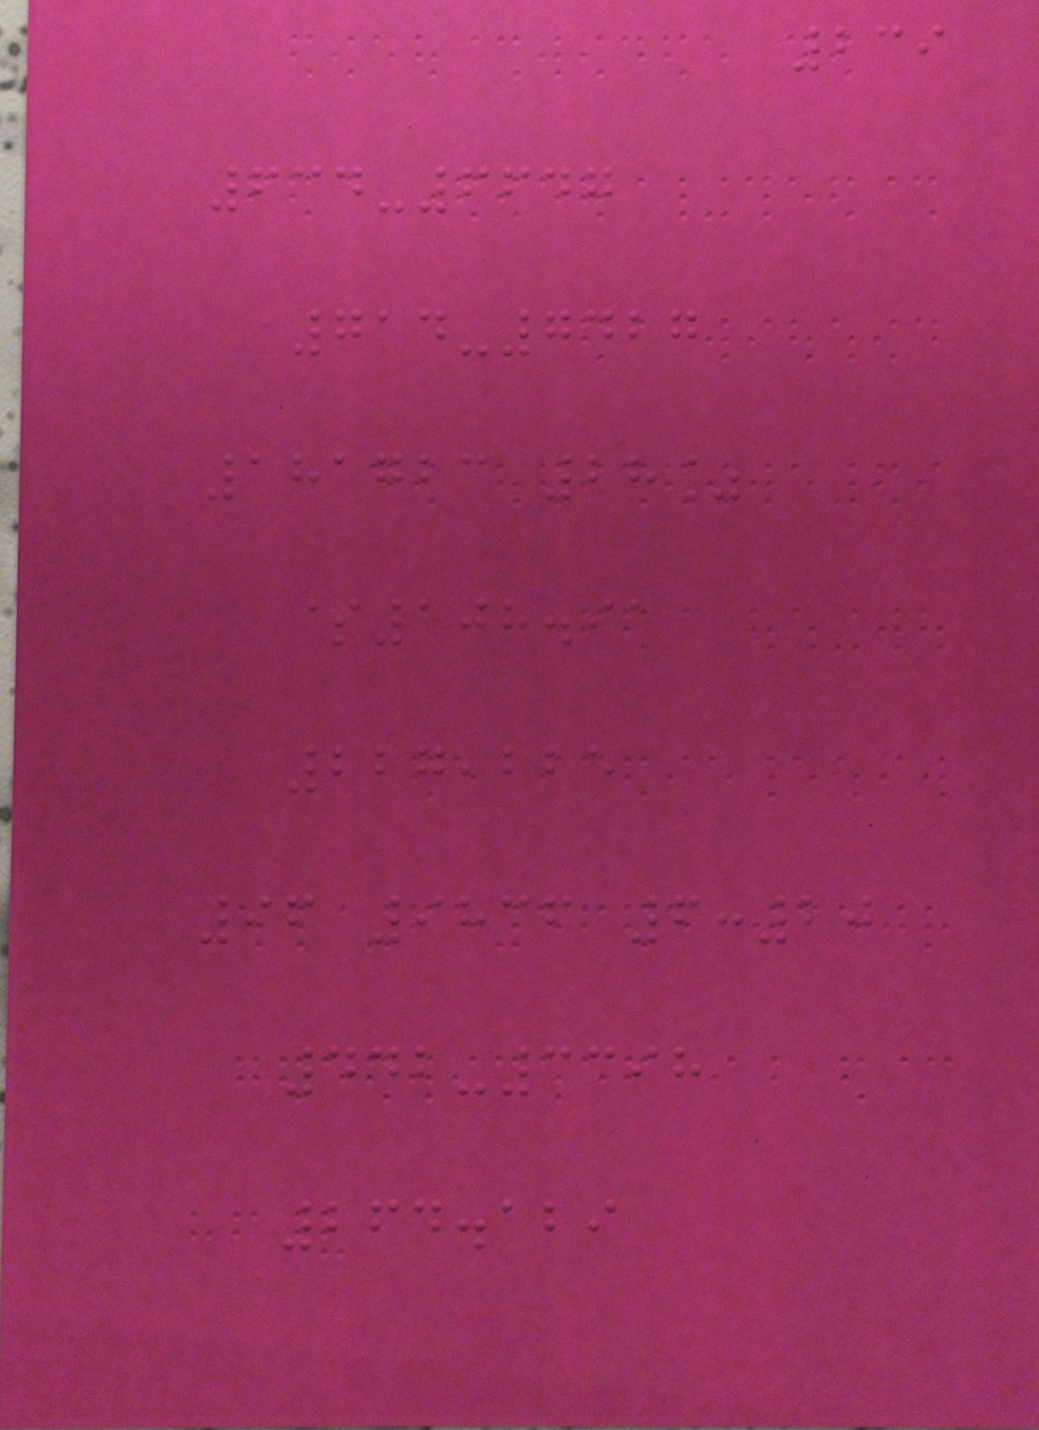239
634-6647
714-7427
181723 28%
$108.91
227,225
96 9836 6:20
442-3398
264.129
